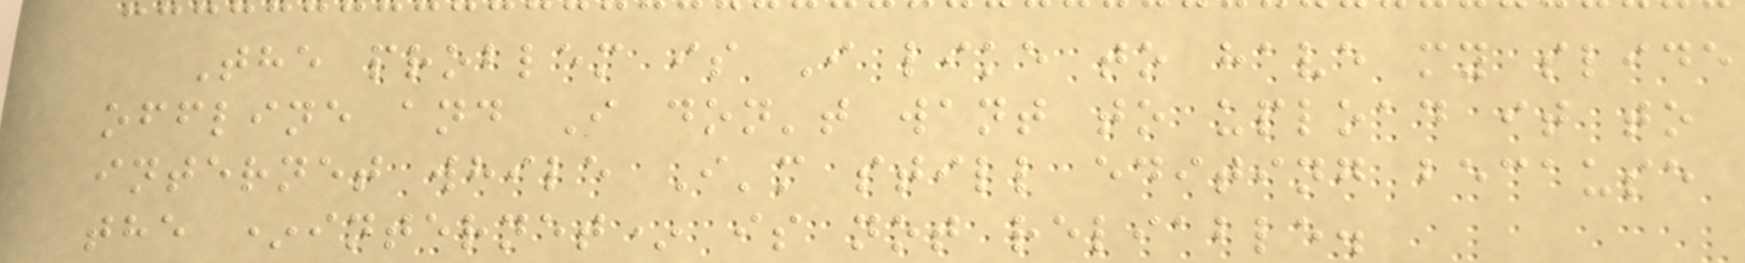The problem is I like to have my slide
offline and I don't want to upload it to
internet while I'm still editing because
the *internet* is not reliable.
